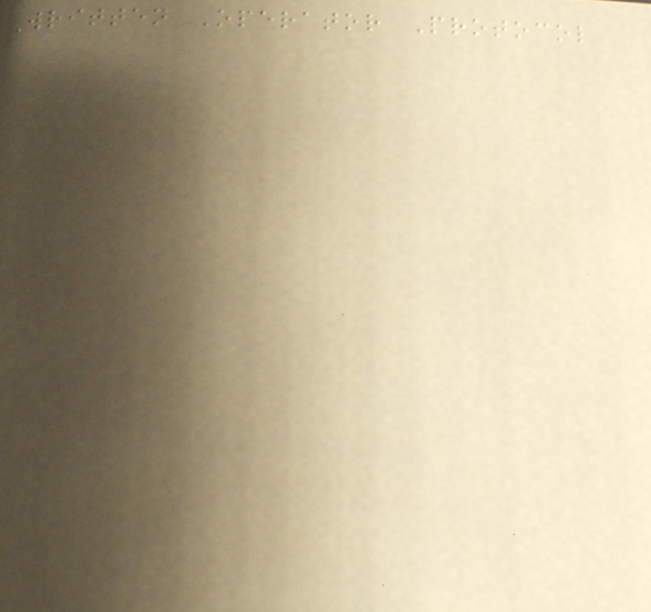Written Operator Protocol
